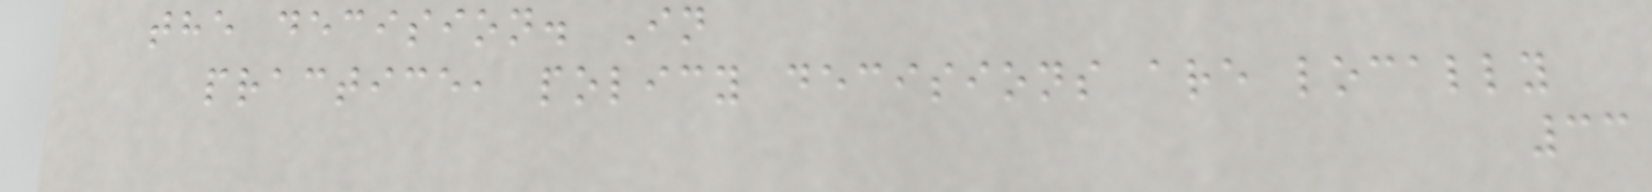the decision. In
practice, policy decisions are locally
33
